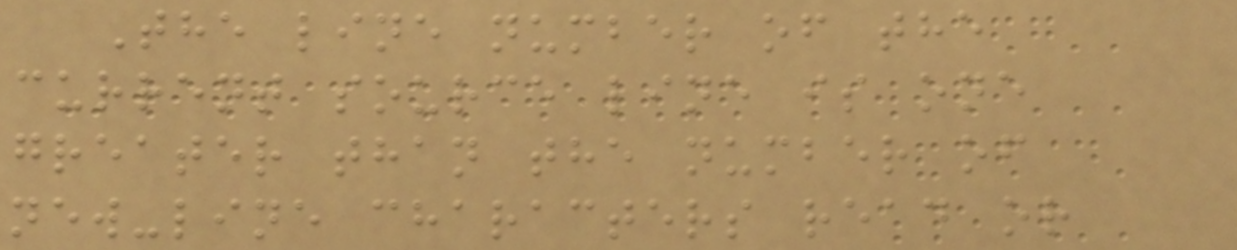The line number of the
current source line is one
greater than the number of
new-line characters read or
